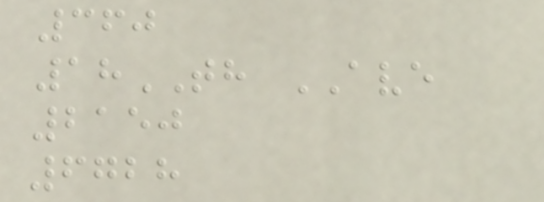360
18TH AVE
2150
6728
